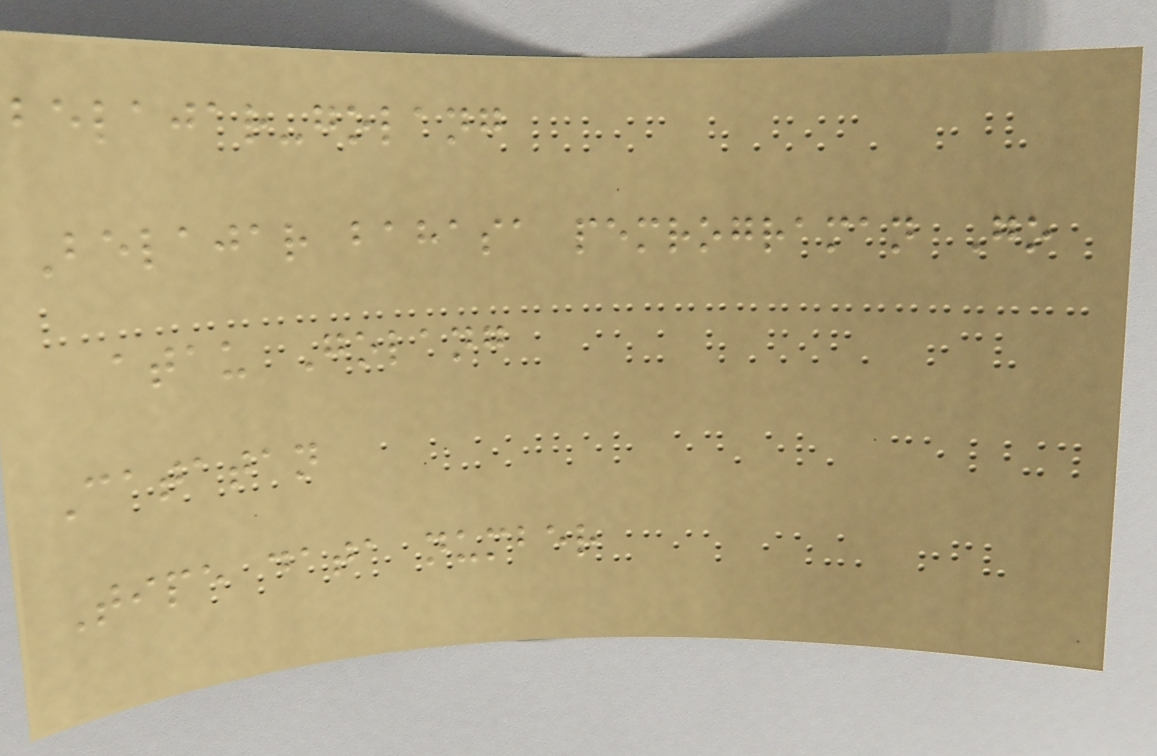belajar-golang
Belajar bahasa pemrograman Go
atau Golang
Catatan
Tipe data number
